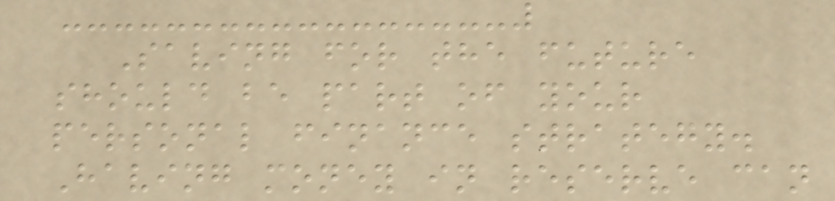Saving for the future
should be part of your
personal finance strategy.
Having money in reserve can
